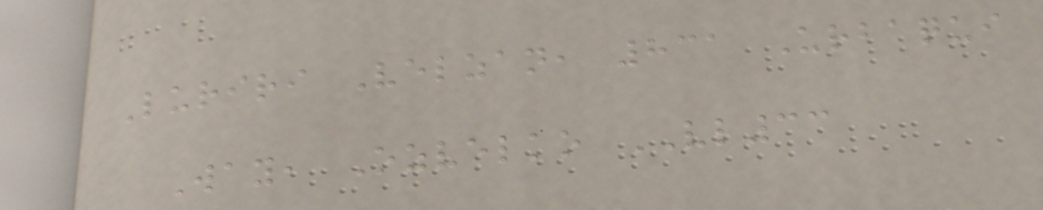Luriri Velzan, 831 Urbaqui
Way, Ozvelko VL33
